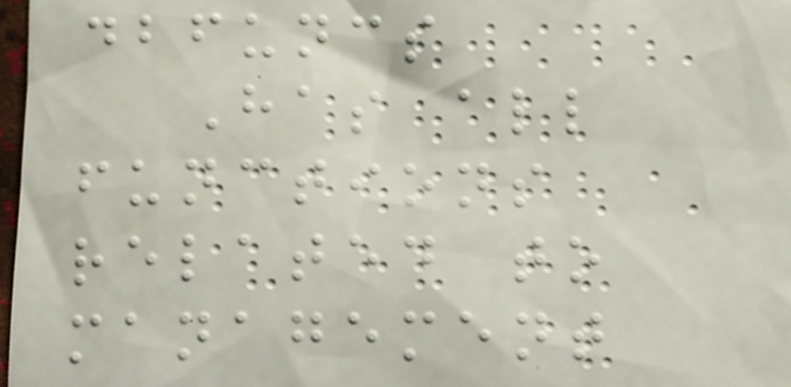dbfuncs
Has all
functions
related to
management
